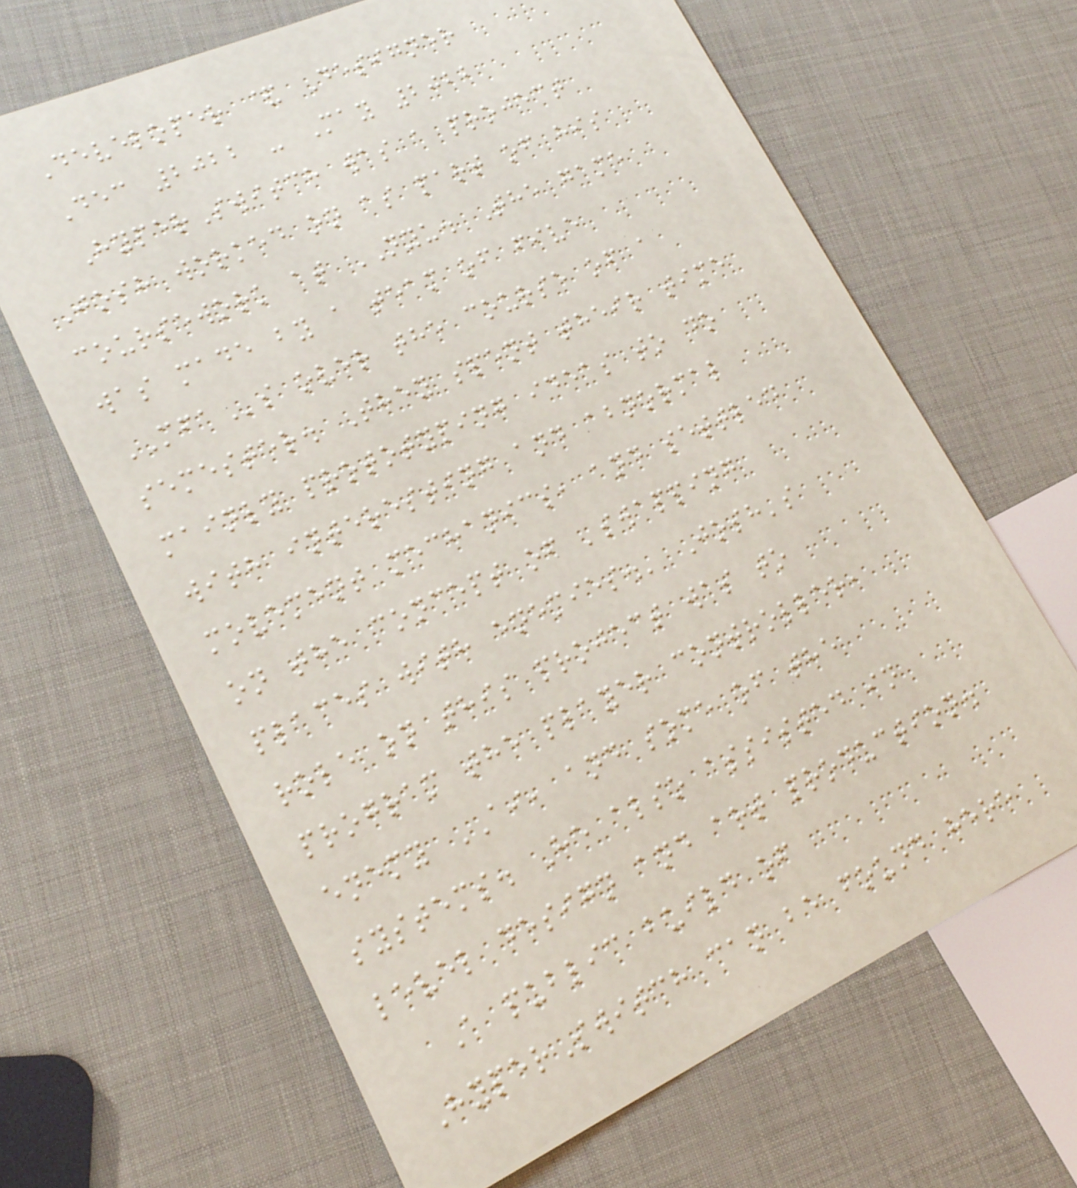Developer & Designer
Dec 2022 - May 2022
HyperSwitch was a project
Josh worked on as part of his
coursework at NYU. The game
was made by a team of five
MFAs over the course of a
semester. They spent their time
mainly prototyping ideas to do
with interesting and abnormal
movement mechanics, and settled
on the concept of 'swapping
places with enemies.' Josh's
role on this project was to
program the player controller,
enemy AI, and some of the
systems. He also assisted in
level design and art production.
A public build of
HyperSwitch can be found here
